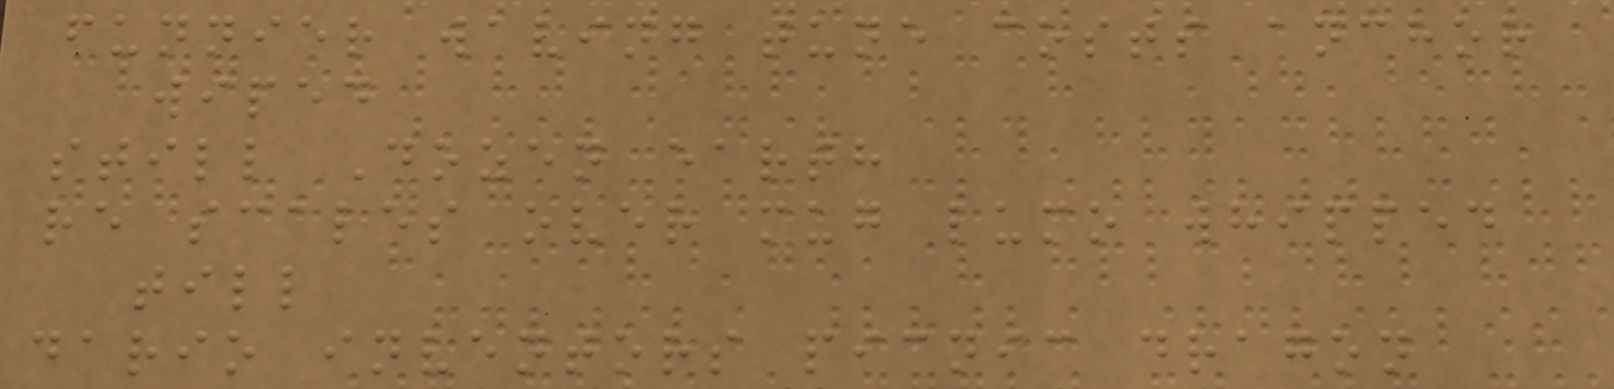funnier waving tune costs anchor
wiped
still Dozen earth
re scales over mug lumo whipped
till
dario inventors picnic dragon
